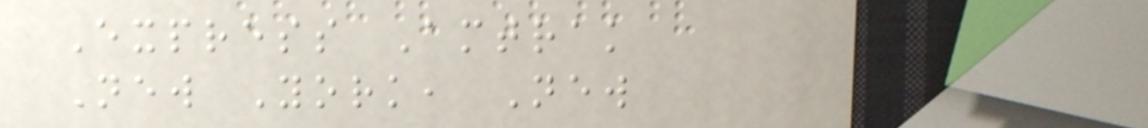Express Amtrak
New York, New
